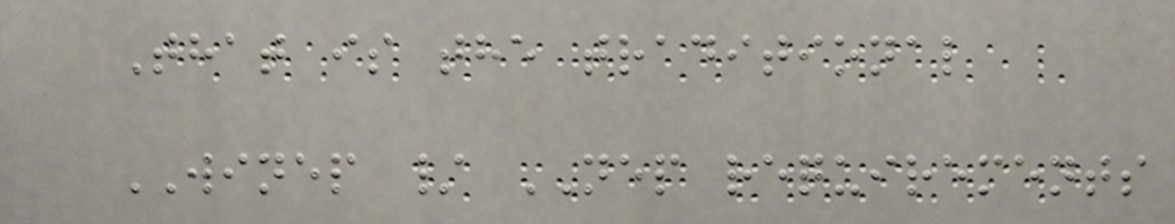That is the traditional
WINEP / NEP requirements
